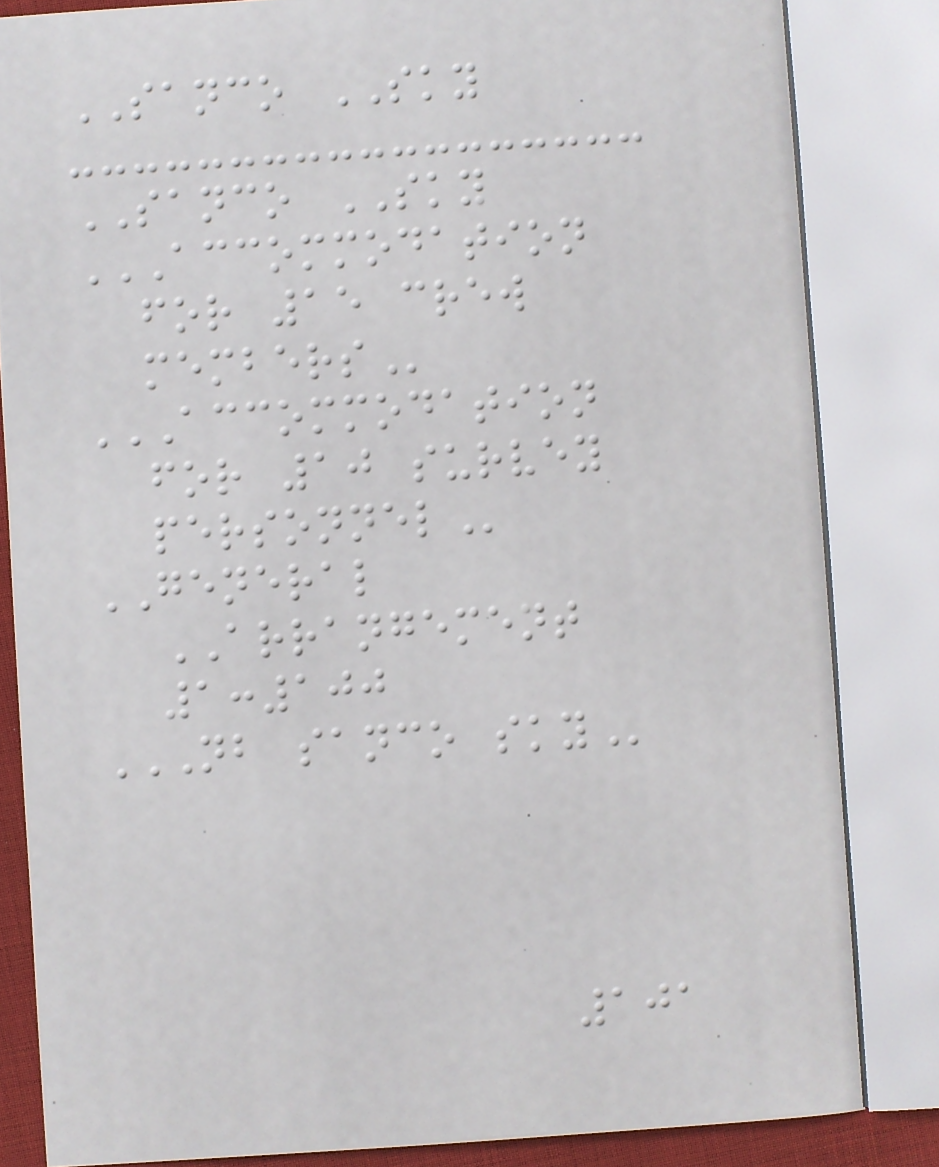SANCO SKY
SANCO SKY
ACCOMMODATION
FOR 15 CREW
MEMBERS
ACCOMMODATION
FOR 10 SURVEY
PERSONNEL
GENERAL
ARRANGEMENT
1:100
NB SANCO SKY
101
